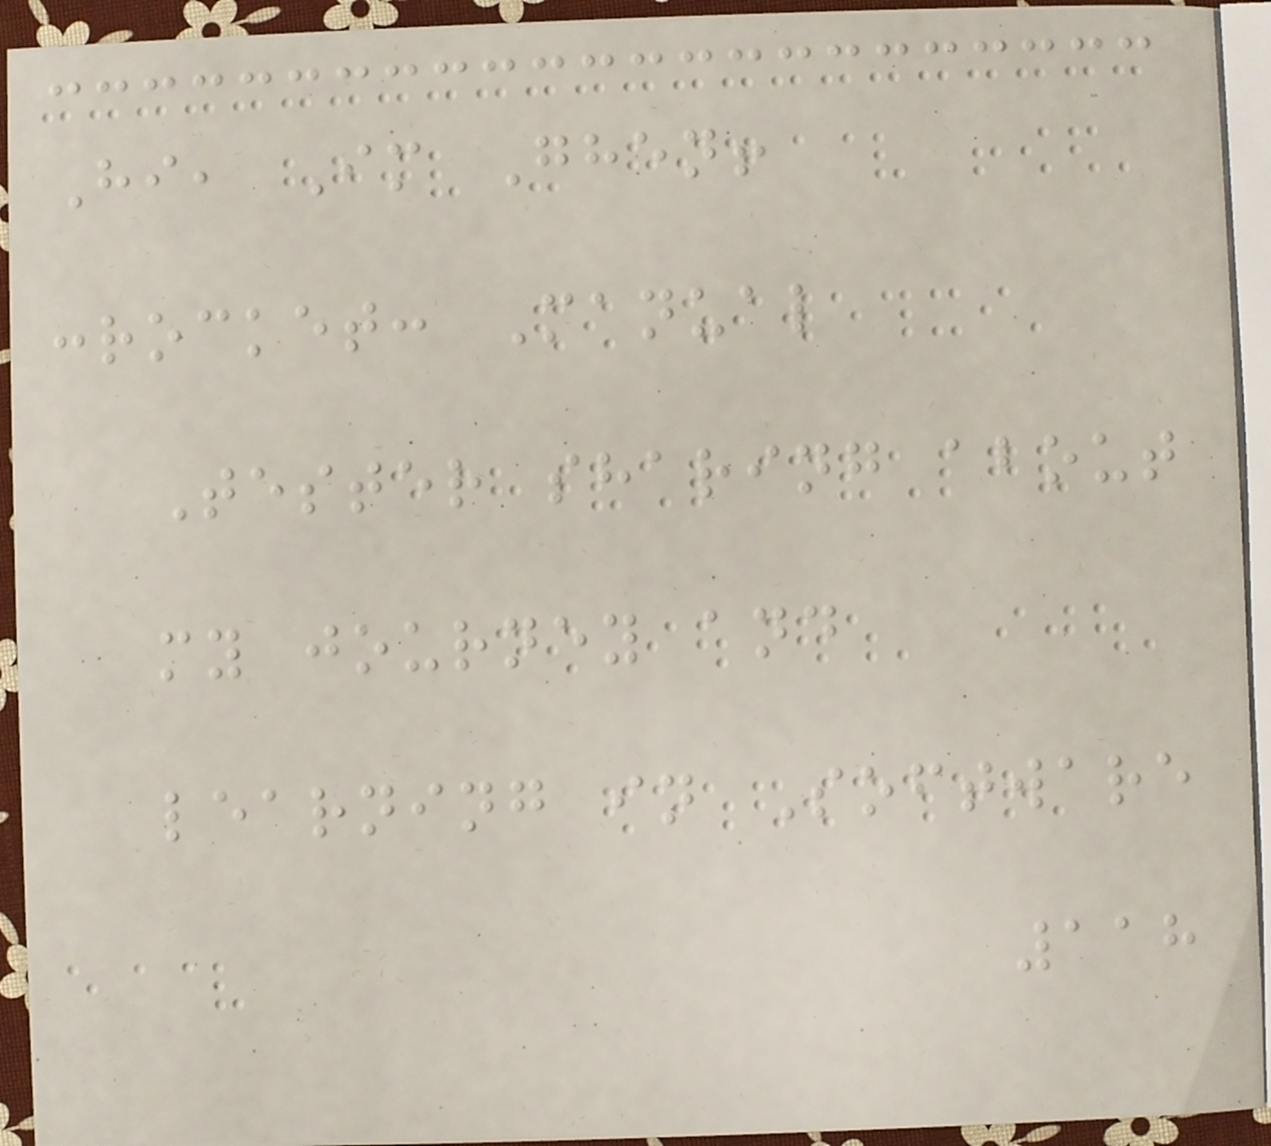Hi, Im Ghen!
:rocket: Manual
Tester sharing about
my journey and
learning in Software
118
